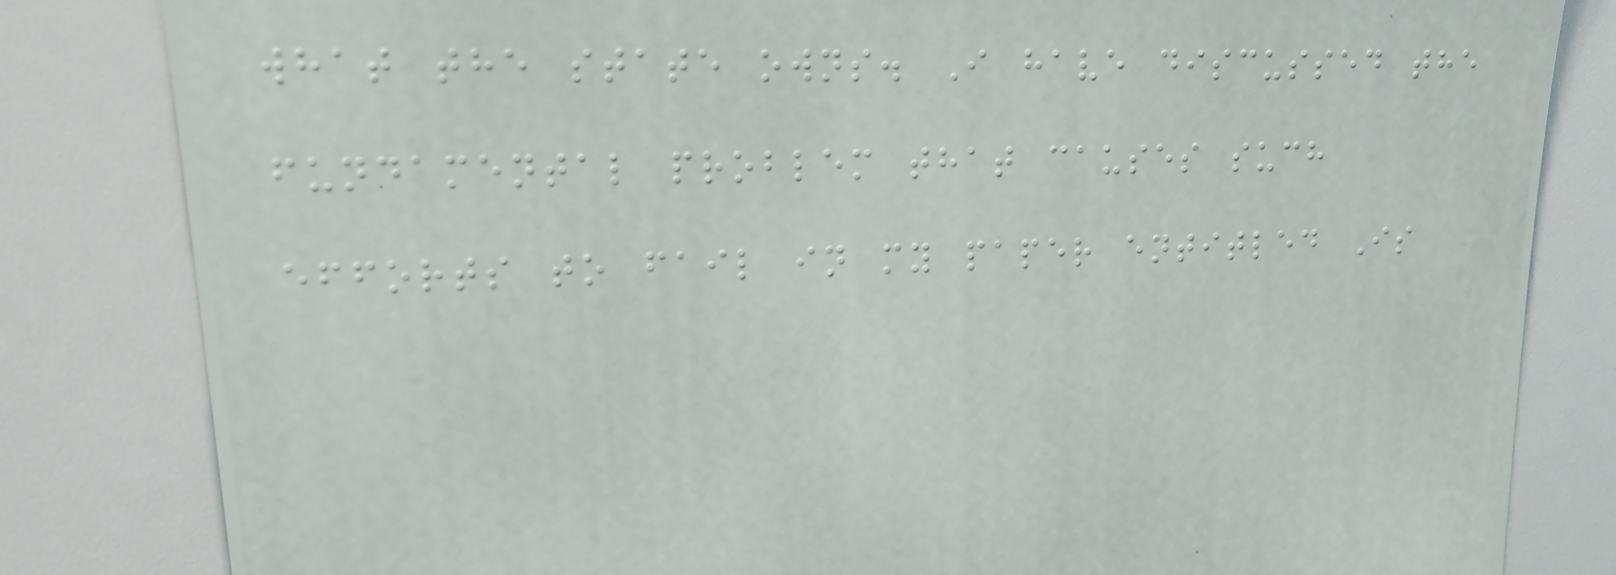what the state owns. I have discussed the
fundamental problem that causes such
efforts to fail in my paper entitled Is
